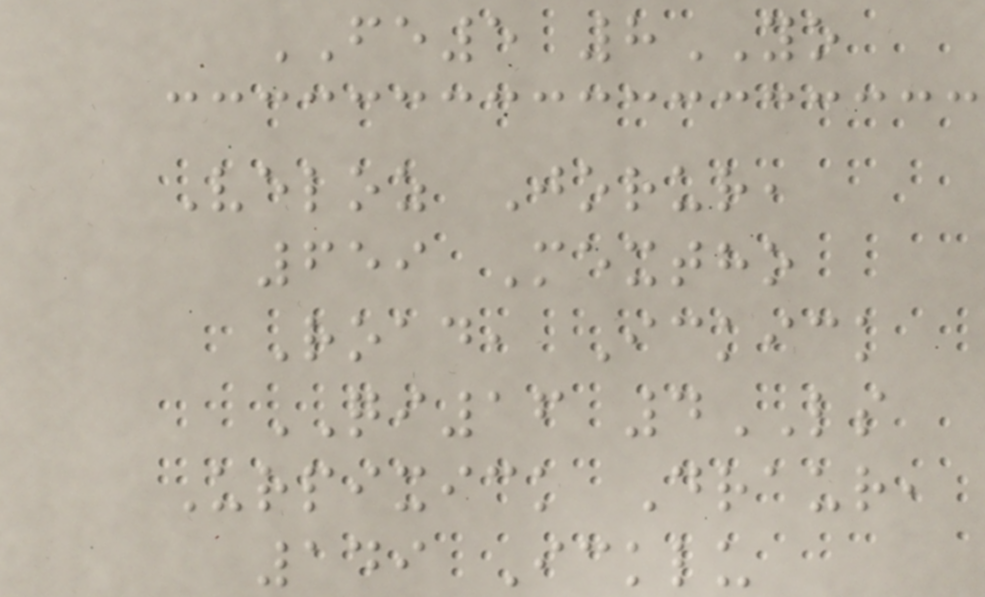FE5 8YO
Veloz Jorur,
659 Mextho
Road, Ickick
QI16 4LS
Urpixick Draur,
149 Icklu
